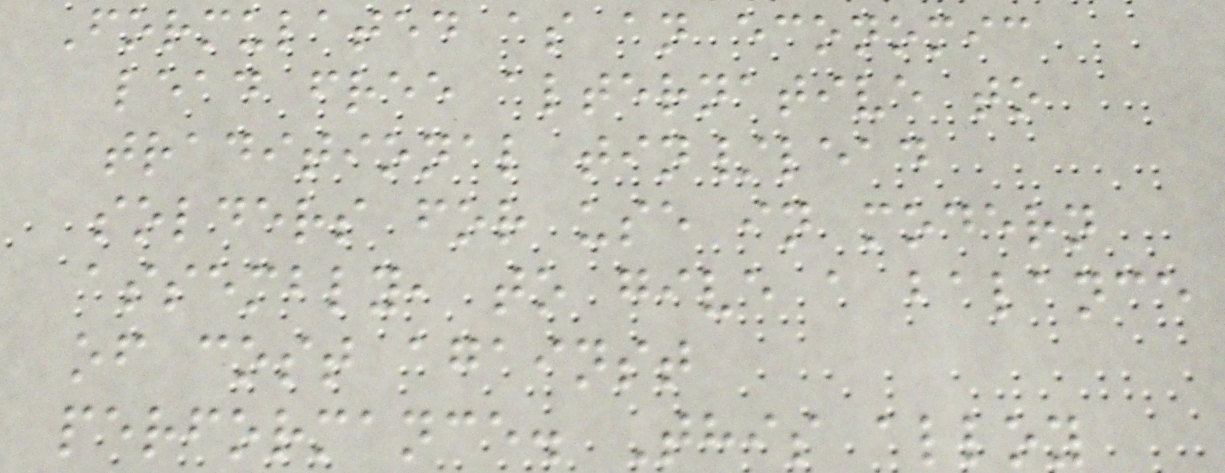Formulated as an economic
lead free alternative to
traditional tin/lead
solders for use in modern
assembly, to give a balance
of cost against
performance. This alloy
